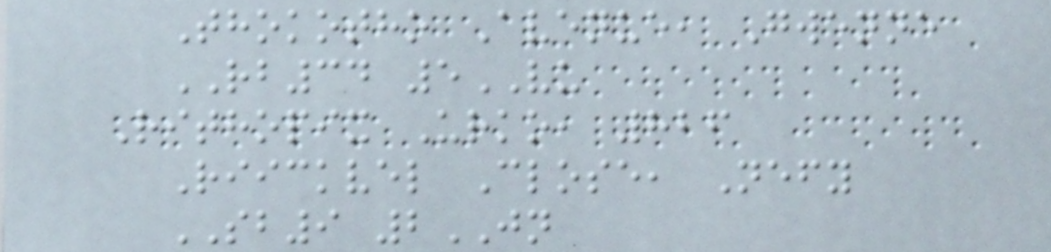Thokotho Avenue, Gwenne
RB34 5VU
Rithopix Urko, 826
Riickvel Close, Nefy
SB9 2JN
